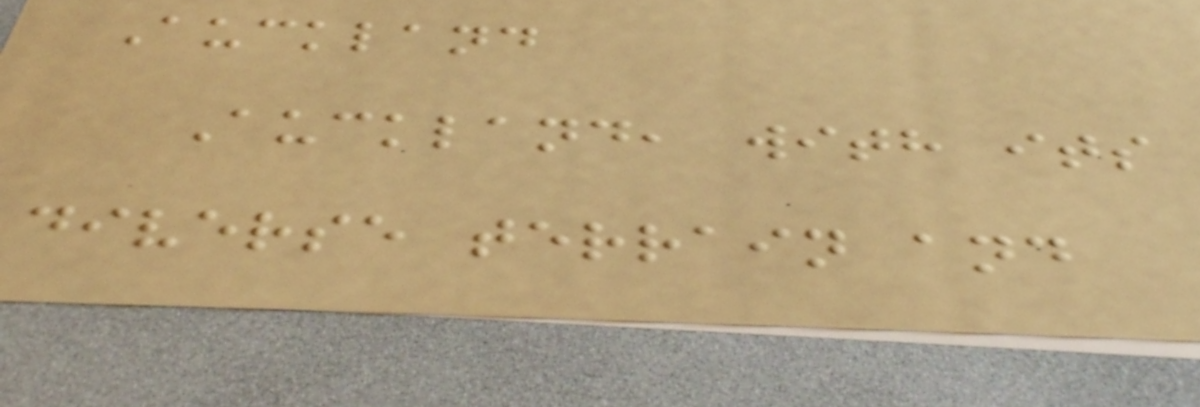Auckland
Auckland, with its
diverse terrain and
